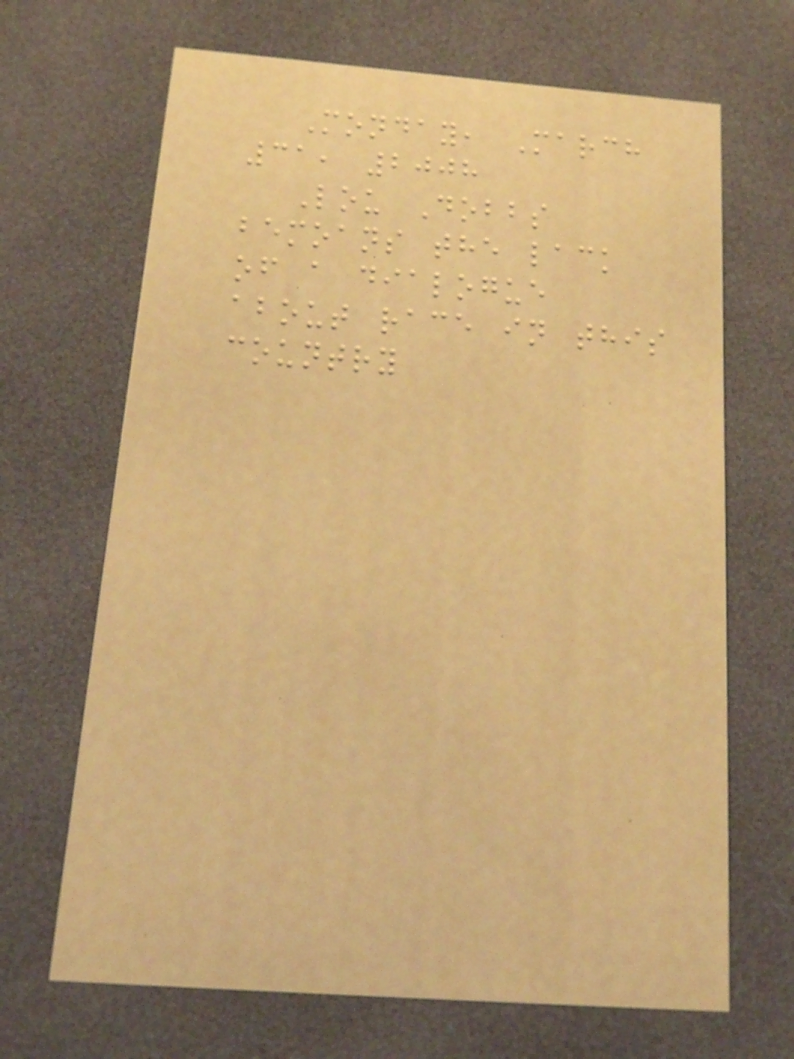Monday, March
31, 2008
Lou Dobbs
bemoans the lack
of a dialogue
about race in this
country
